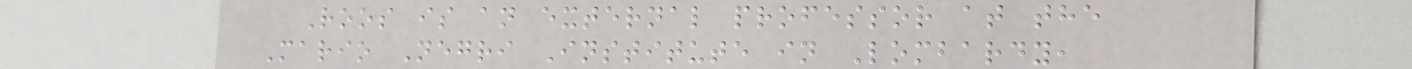Roos is an external professor at the
Mario Negri Institute in Lombardy,
